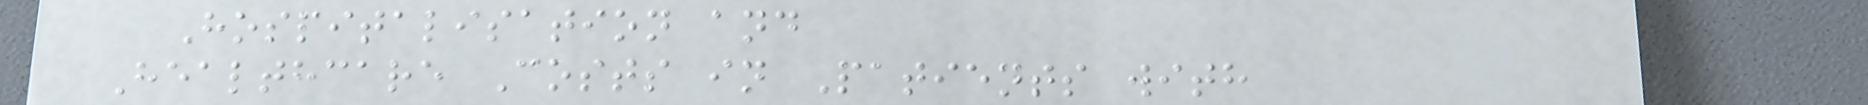Hospitalisation and
Healthcare Costs in Patients with
